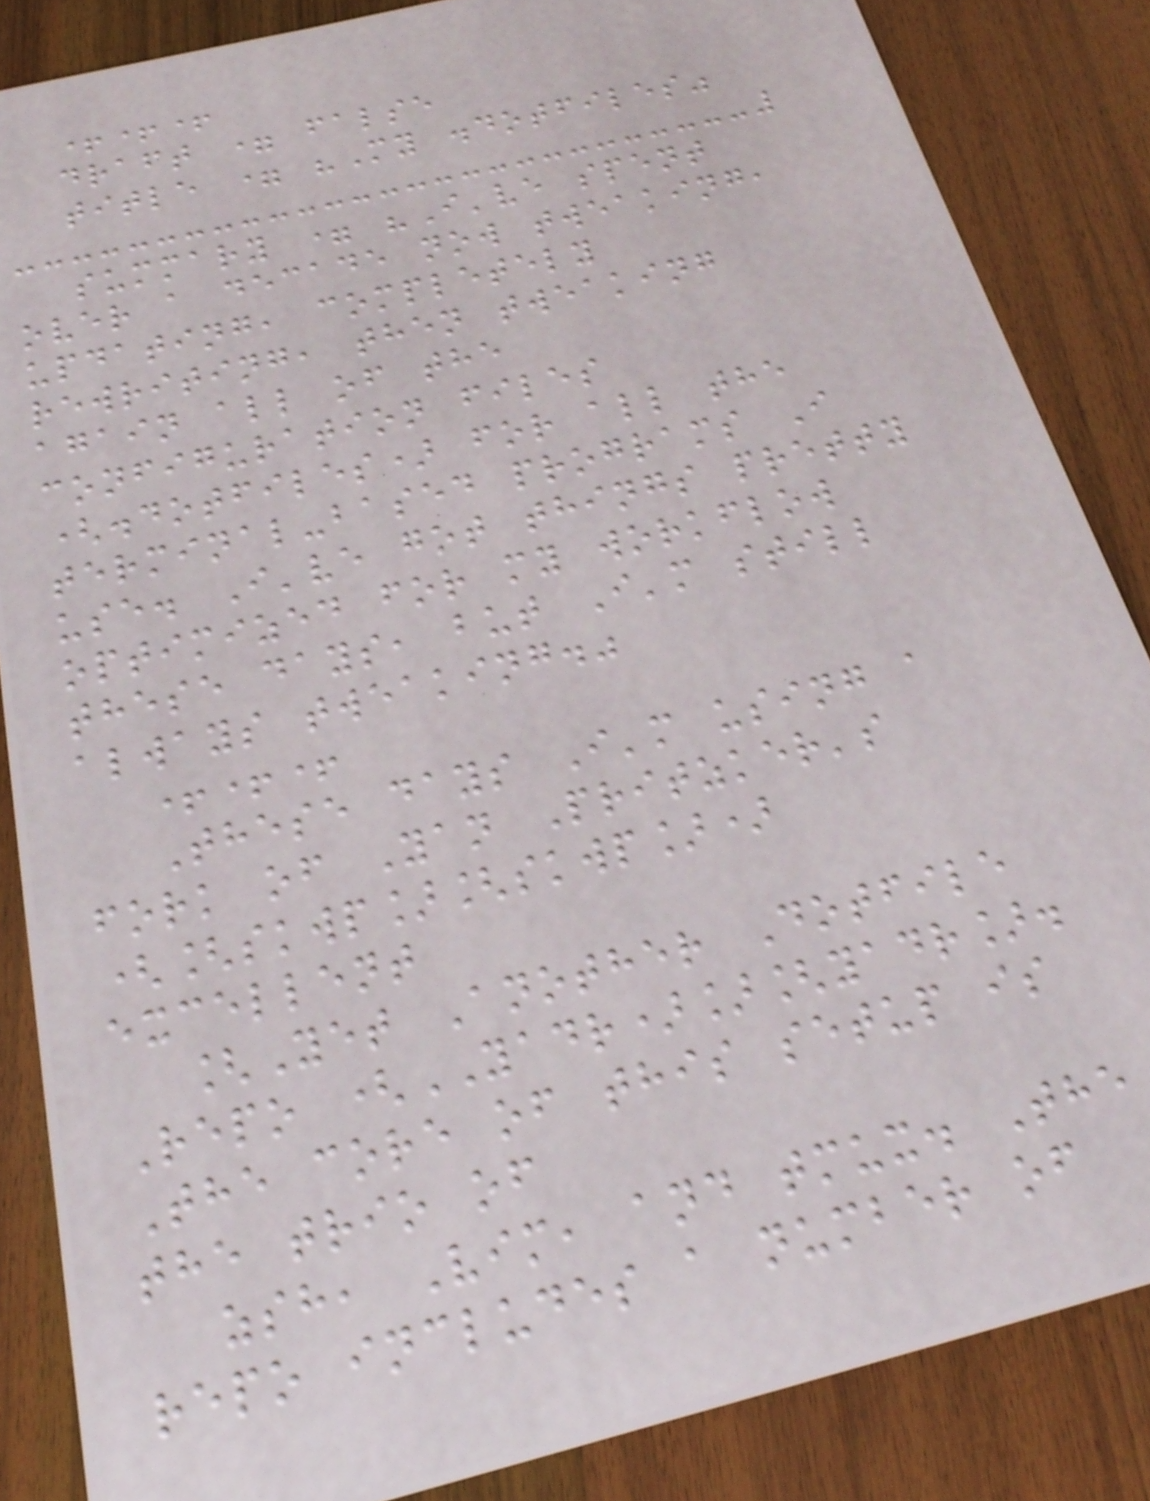+++
draft = false
title = "My .dotfiles"
summary = "I've spent
over a decade now tweaking,
updating, completely
rewriting, then tweaking
again all of the
configuration files
(.dotfiles) for all the
terminal-based programs I
use. I've got things pretty
optimized for my workflow
these days, but I'm still
always tweaking."
+++
These days I'm using a
fork of Yan Pritzker's
([skwp][skwp])
excellent
[Yet Another Dotfile
Repo (YADR)][yadr].
The core of this setup is
the trio of
zsh, Vim, and tmux. The
repo includes a number of
